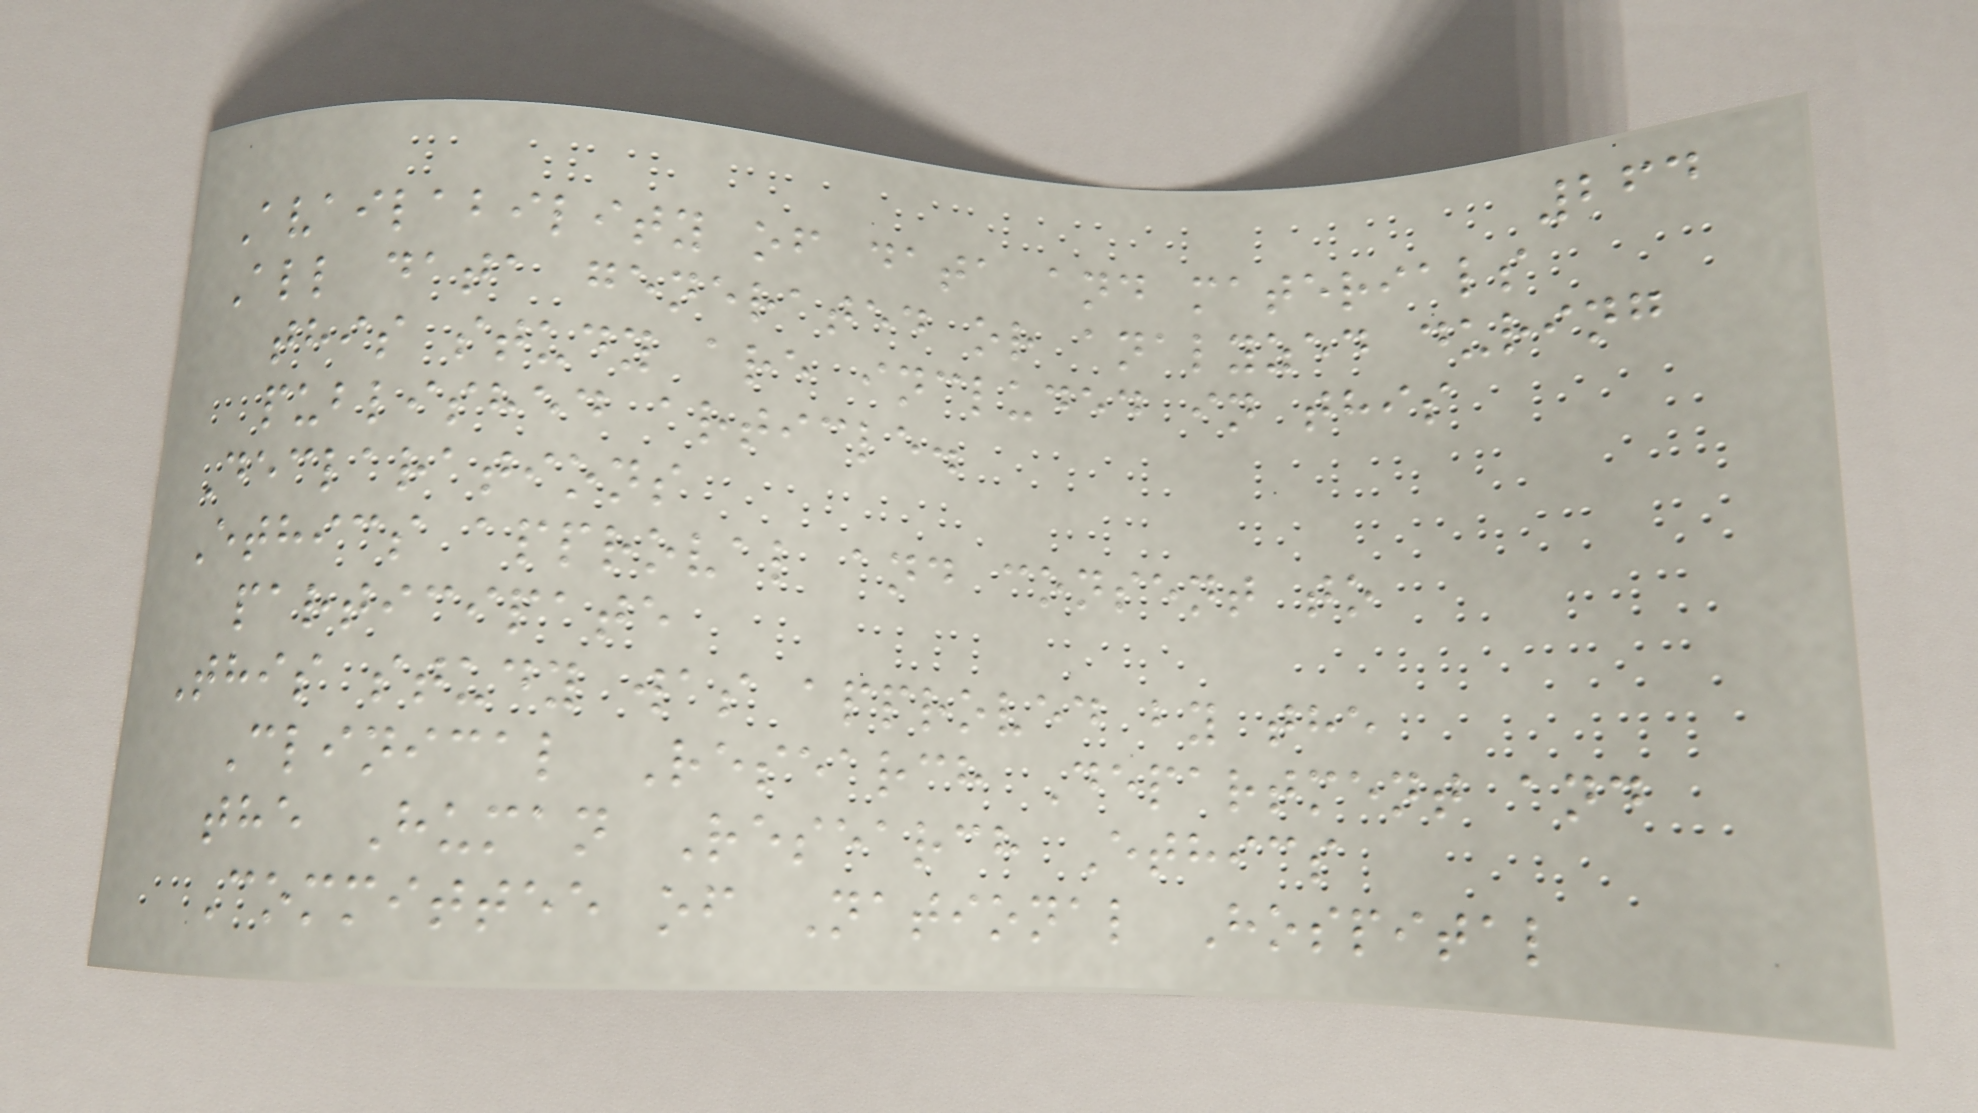264
Availability of data and materials
All data generated or analyzed during
this study are included in this
published article.
Declarations
Ethics approval and consent to
participate
This study was approved by the
Clinical Research Department and
the Human Research Ethics
Committee of National Hospital
